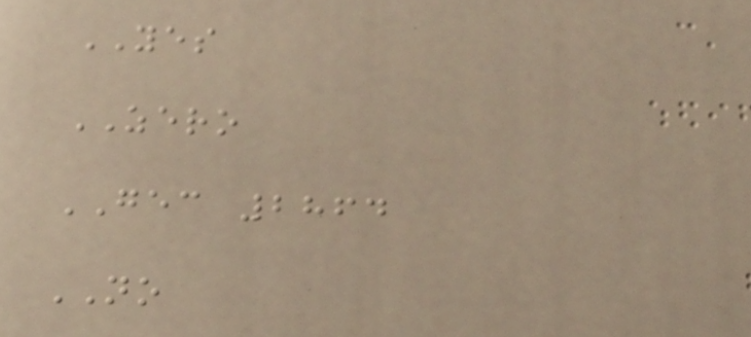YES
ZERO
GEC 2864
NO
